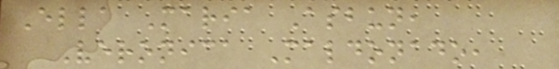Ella Maria Asbun,
Veronica Maldonado,
